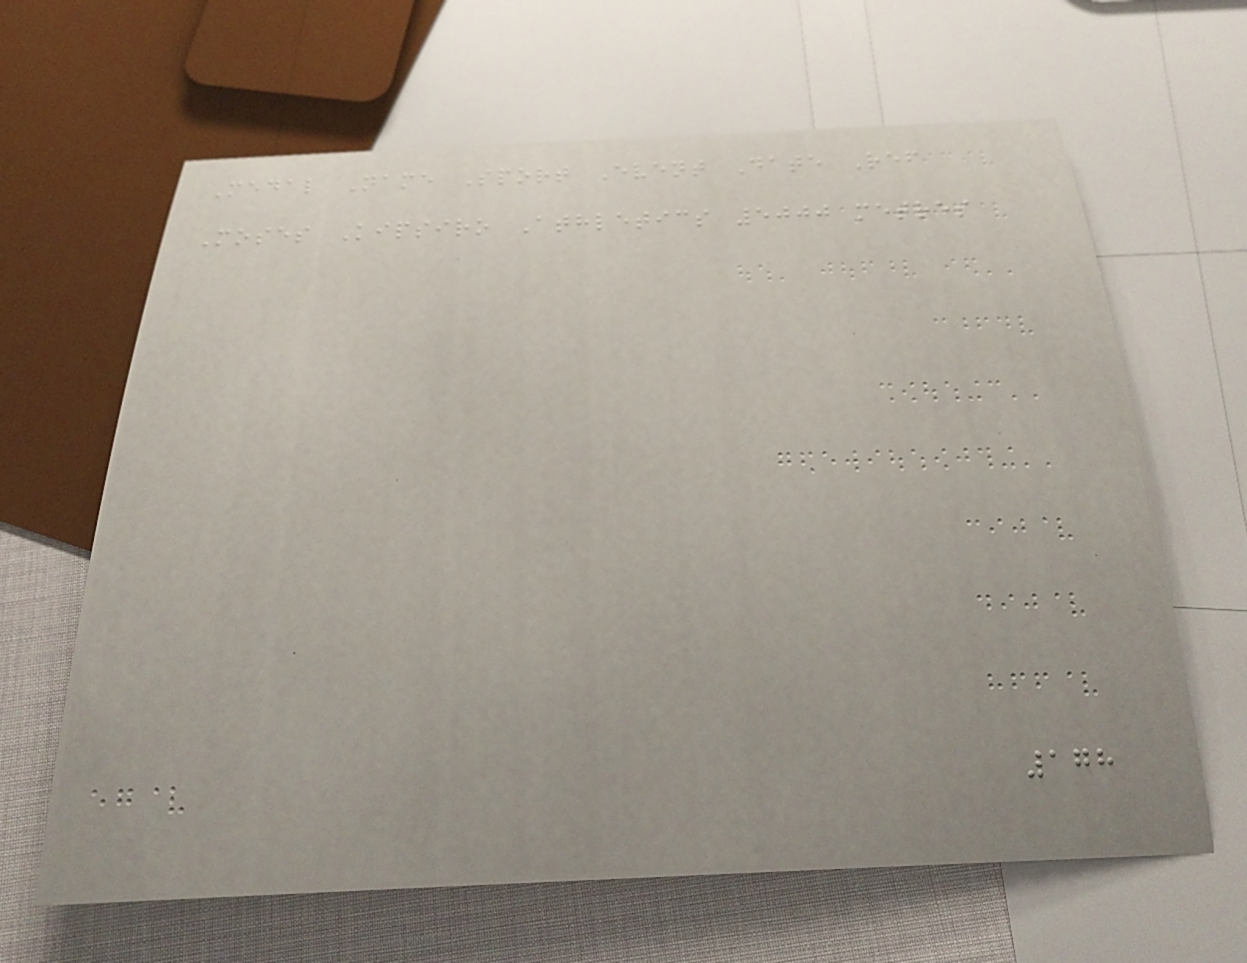Medal Name Sport Event Date Ref
Moses Kipsiro Athletics 5000 metres
178
